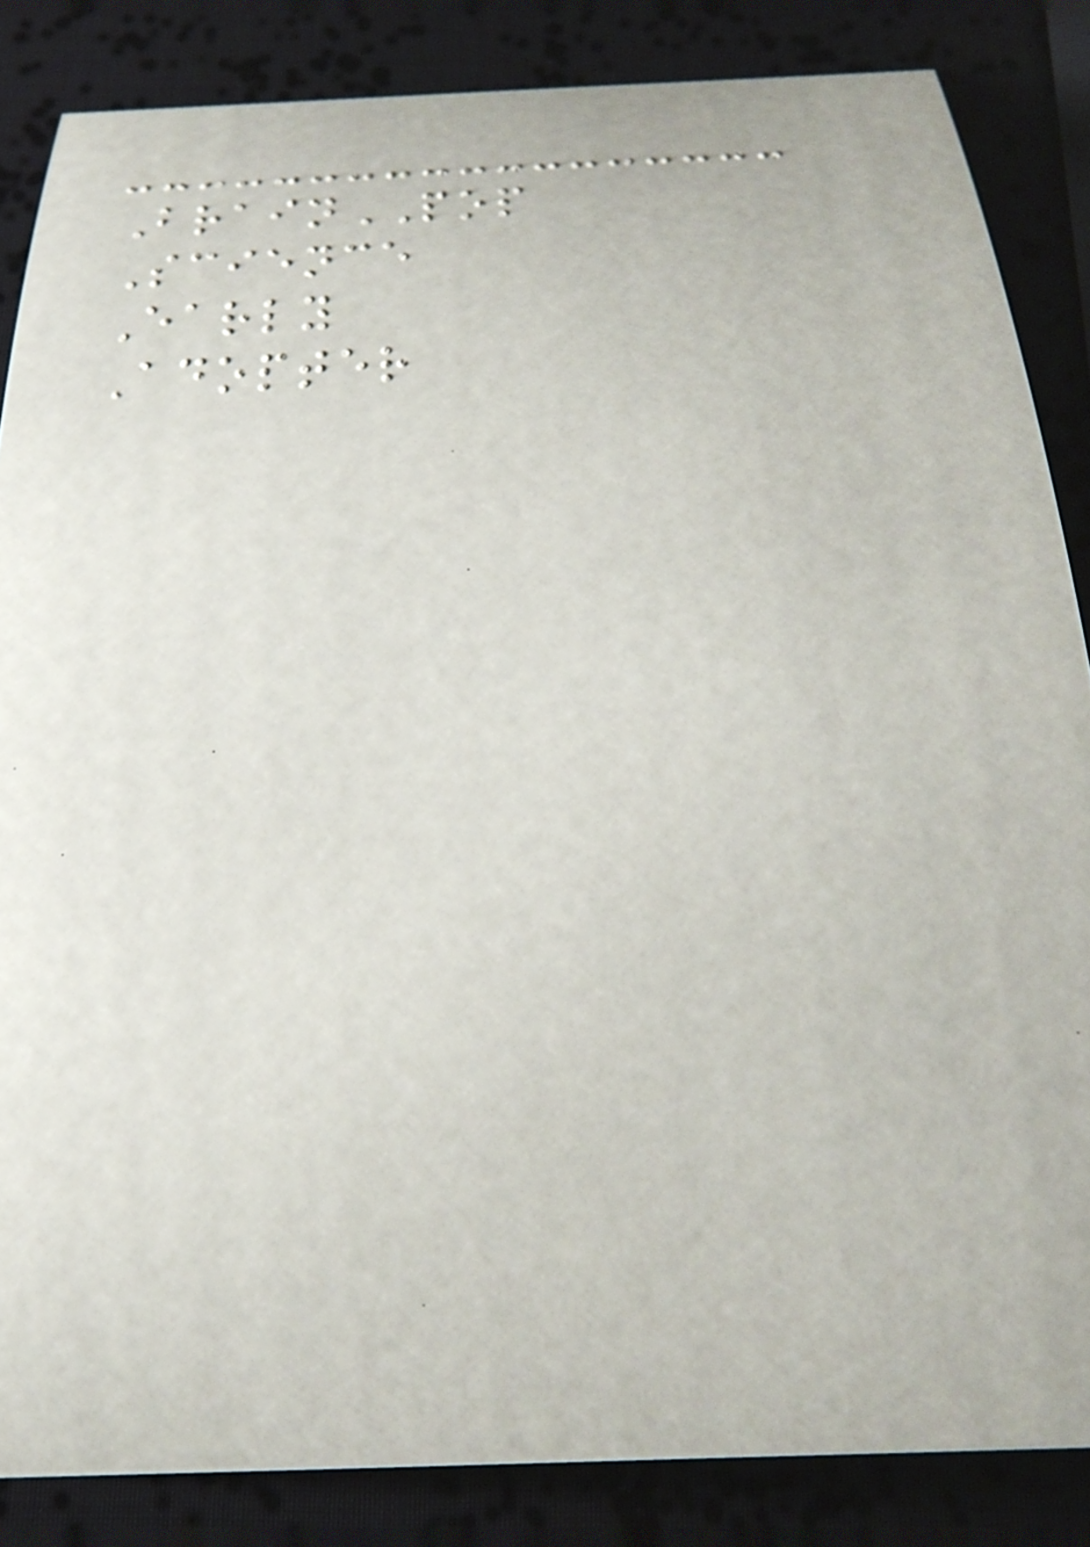BrainPOP
Science
Early
Adopter
